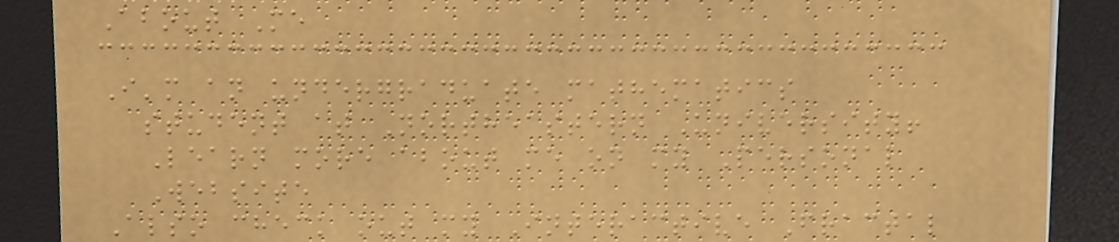About Me
I'm an undergraduate mathematics
student at Northeastern University!
Learn more about me on my Personal
Website
Also check out my Interactive Fractal
